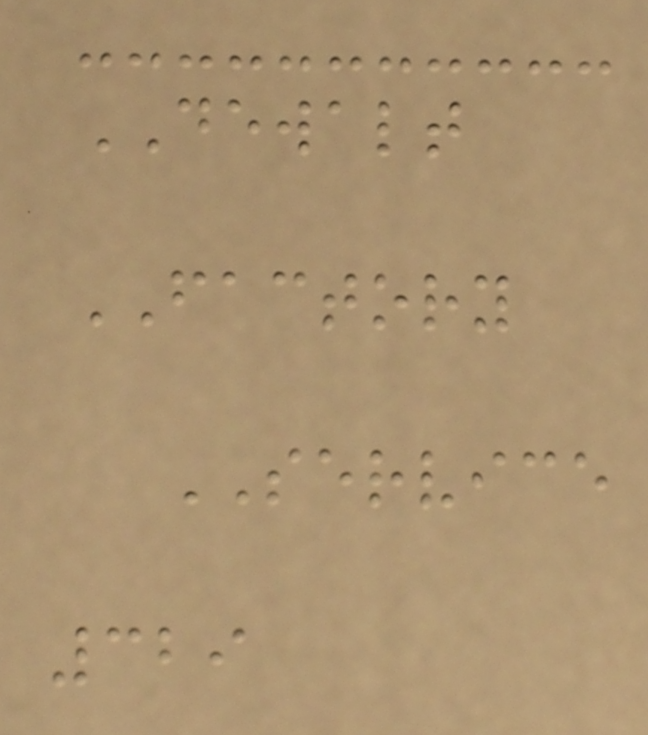DEWALT
FACTORY
SERVICE
329
